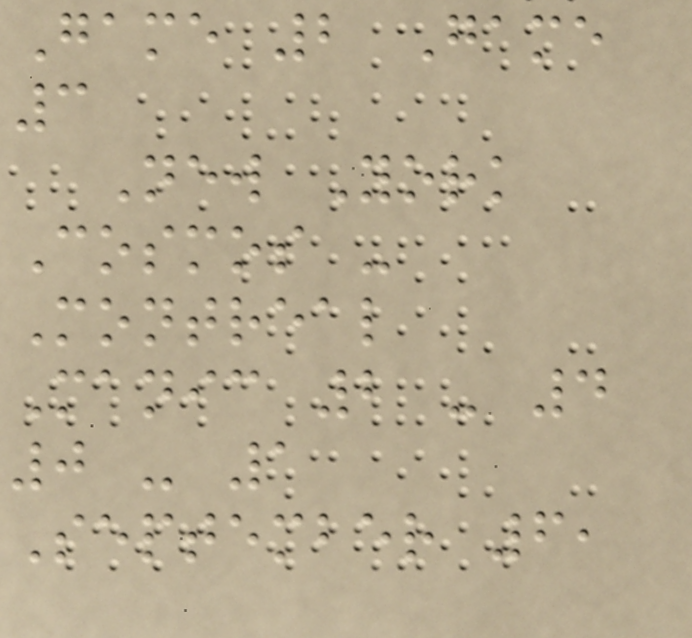Game 2 Game
3
New York
Cosmos -
Montreal
Manic 2 - 4
0 - 1
September 6,
